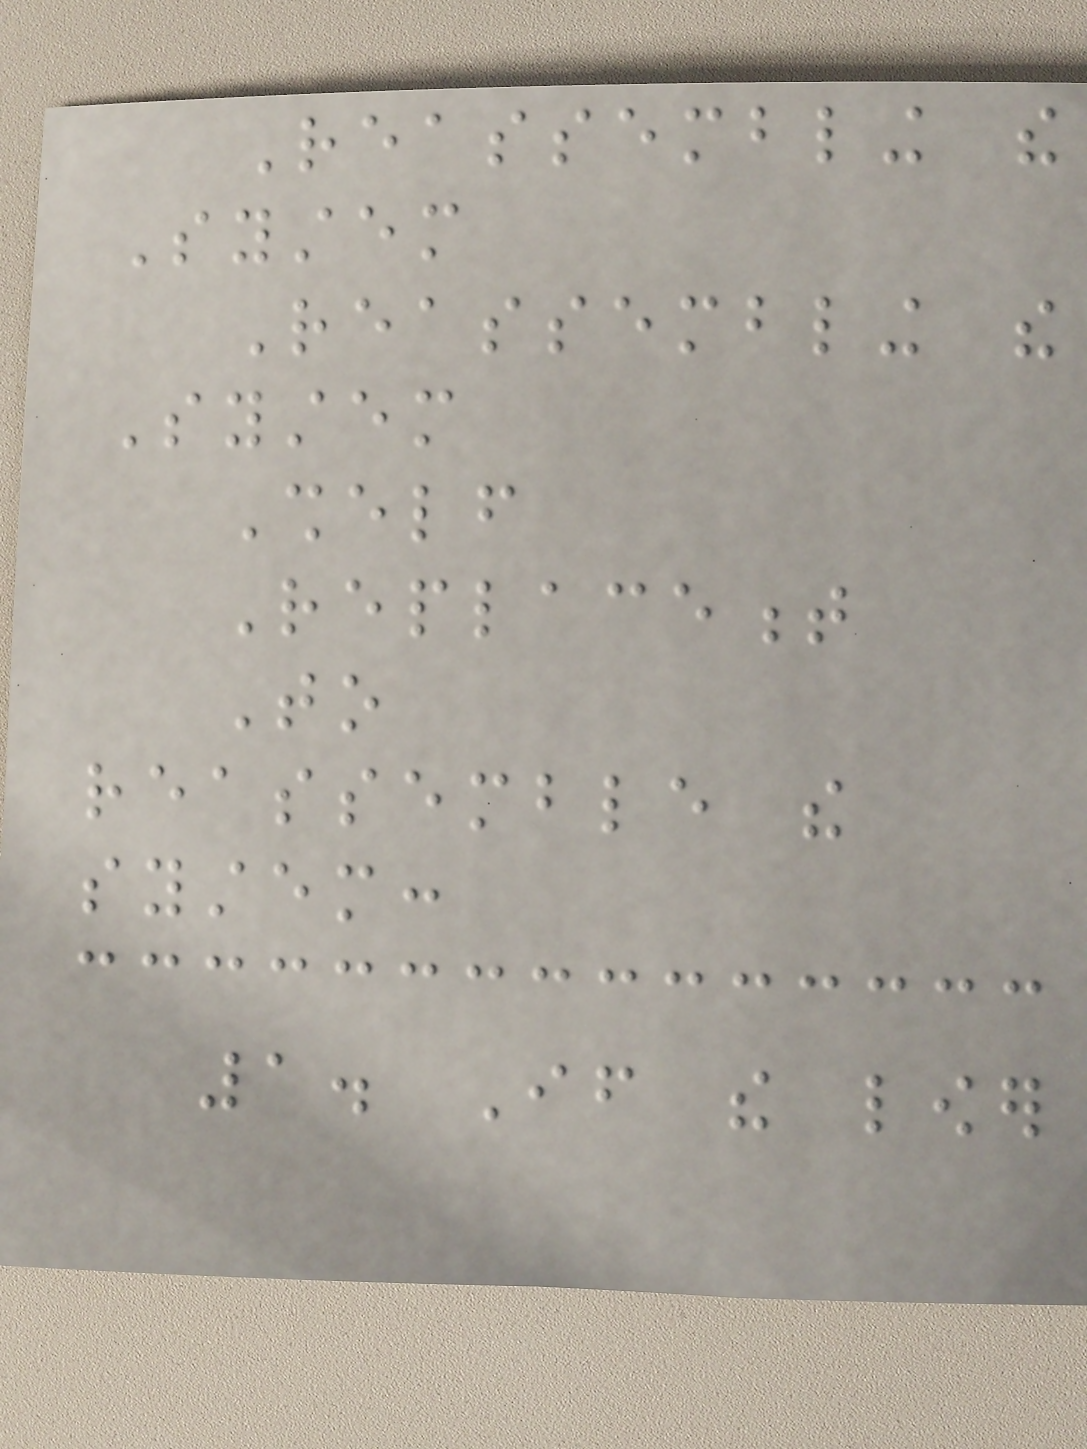Reassembling the
System
Reassembling the
System
Shelf
Replacement
To
reassemble the
system:
1. If the lower
